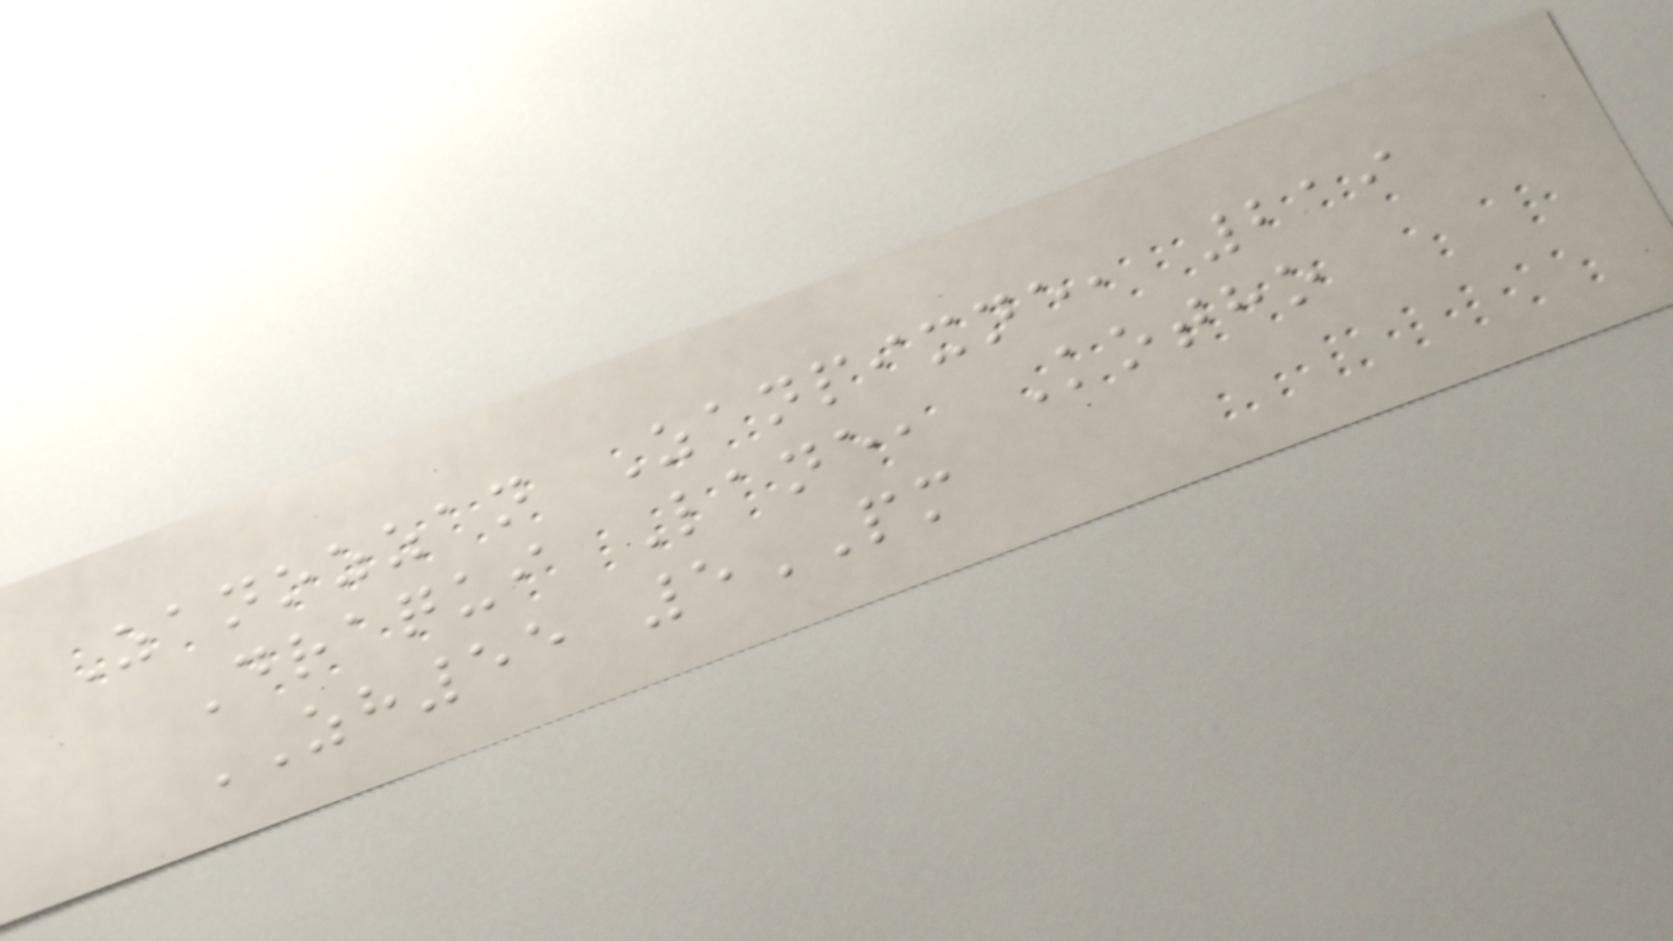Zanozzan Zanpixne, 219
Draqui Lane, Kotho
ZH55 5PM
